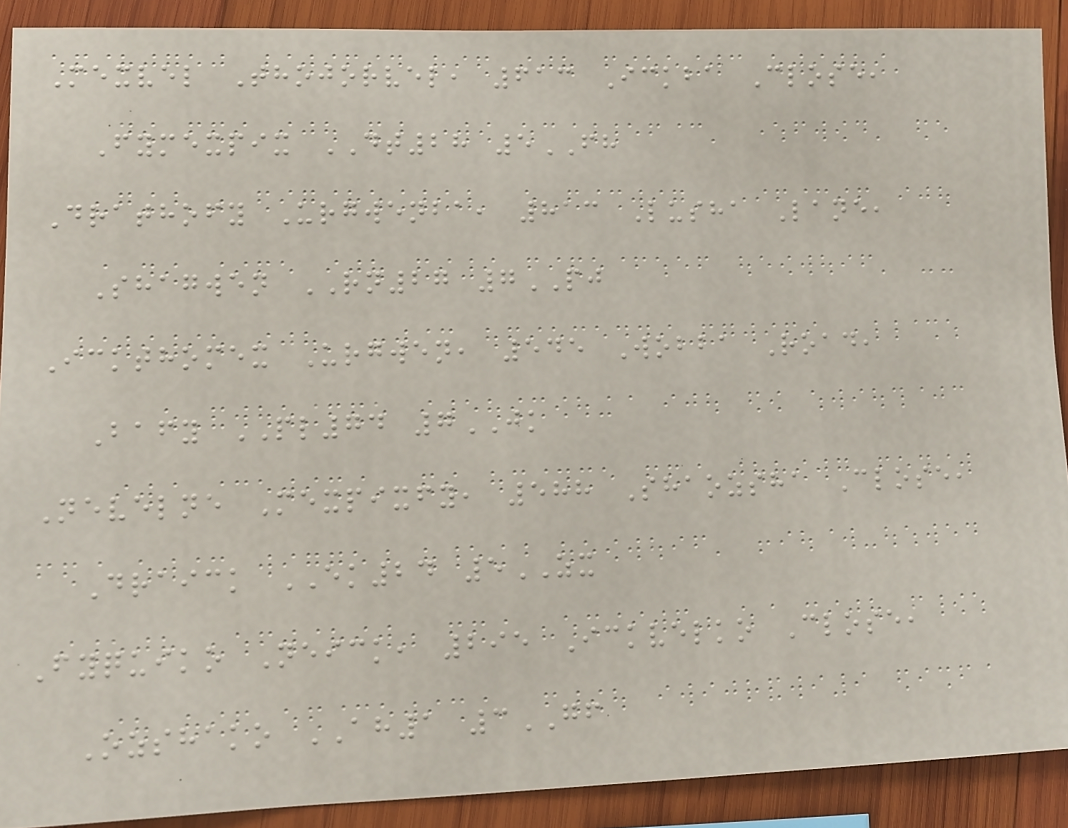Mexvel Thojorvel, 613 Ickba Close,
Fymexpix DT28 5FH
Drathofy Urgwenba, 813 Lusha Lane,
Shagwen RN27 7PJ
Ickthomex Urgwen, 545 Wobba Road,
Bafy PL74 7JK
Nevelne Mexpixfy, 588 Shaozsha Close,
Draick EK24 5ZX
Fyquiko Neick, 295 Ickvelko Close,
Ozshako AH1 3GF
